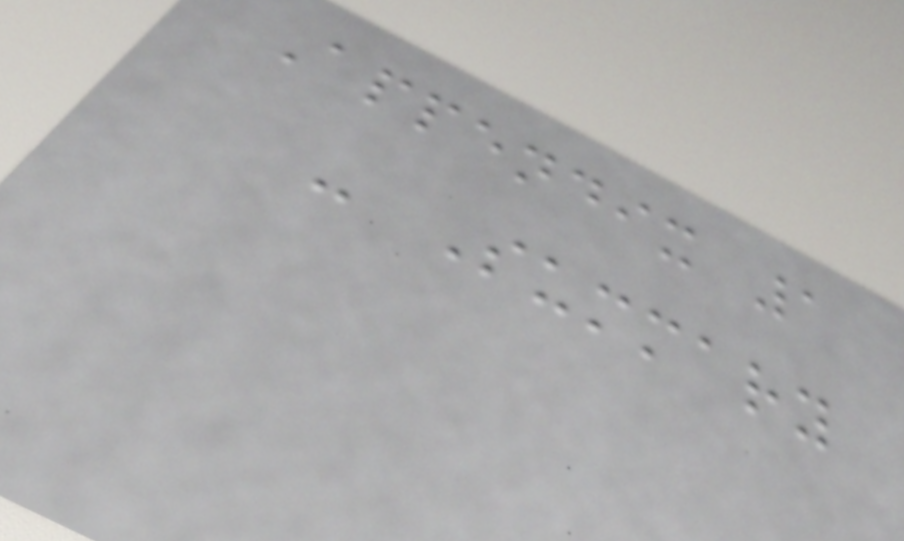Appendix 1
- Summary
